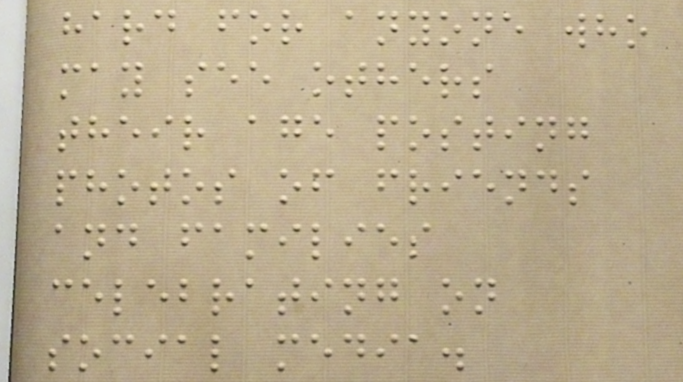hard for anyone who
may see others
their age posting
photos of friends
and families
celebrating on
social media.
